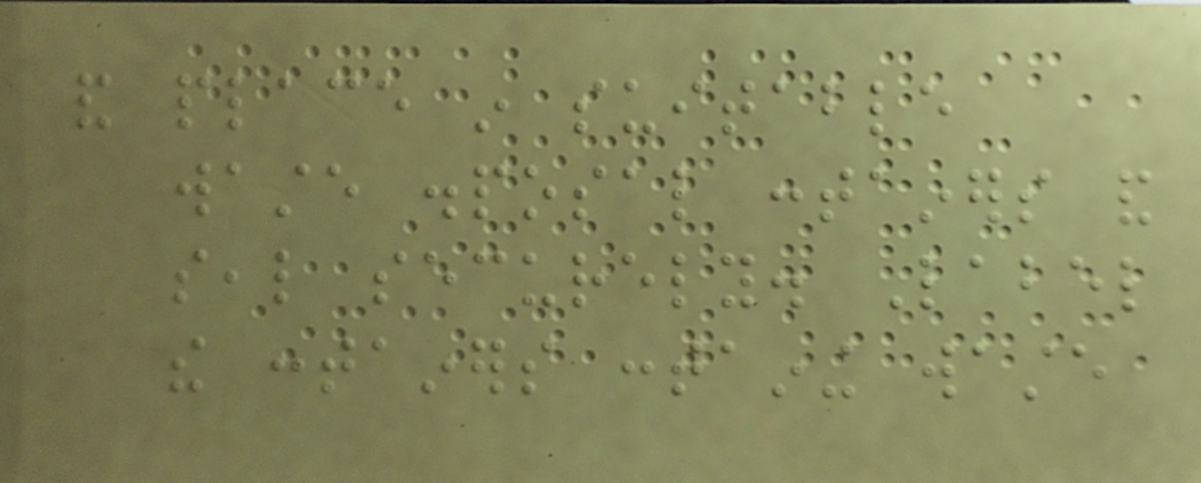and place in suitable
waste disposal containers and
seal securely. Label
the containers containing waste
